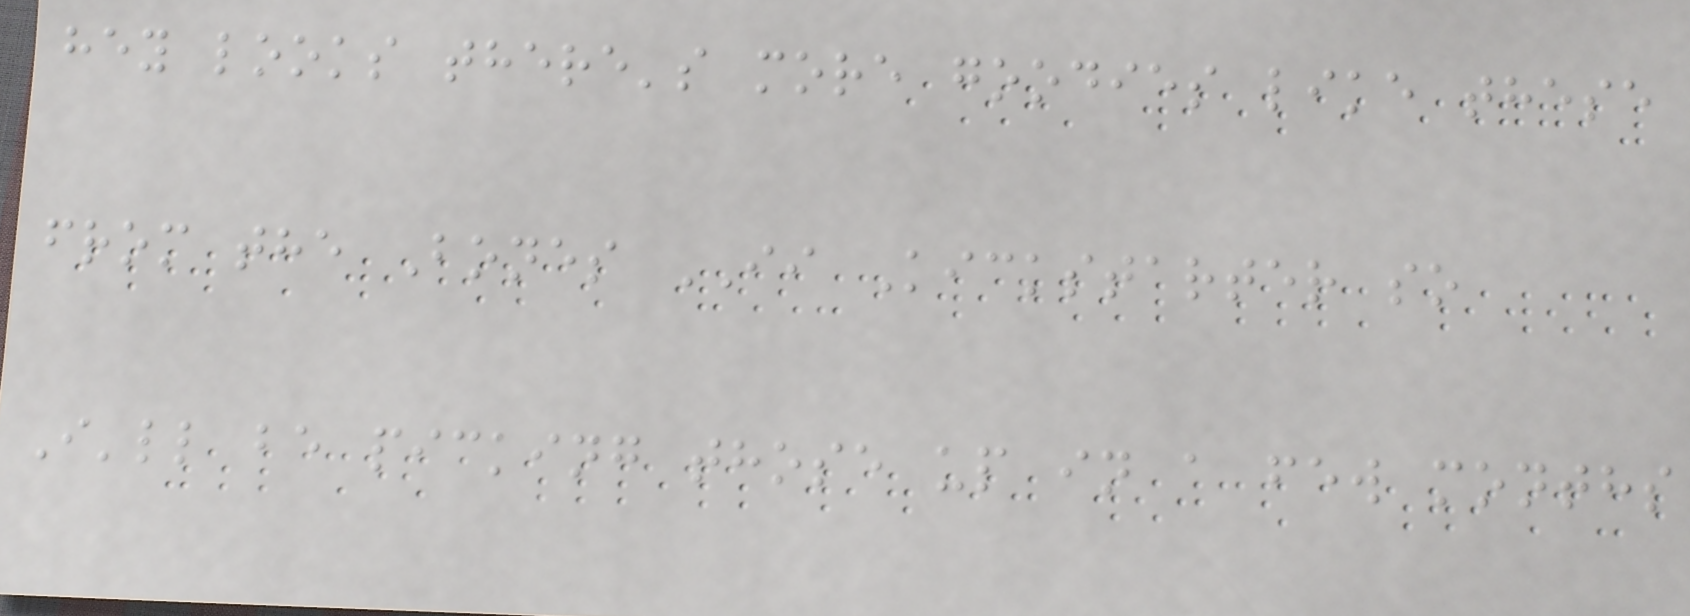hey looks there's more goodies like these
from the Bones II Kickstarter so
I'll be picking those up in a few months
